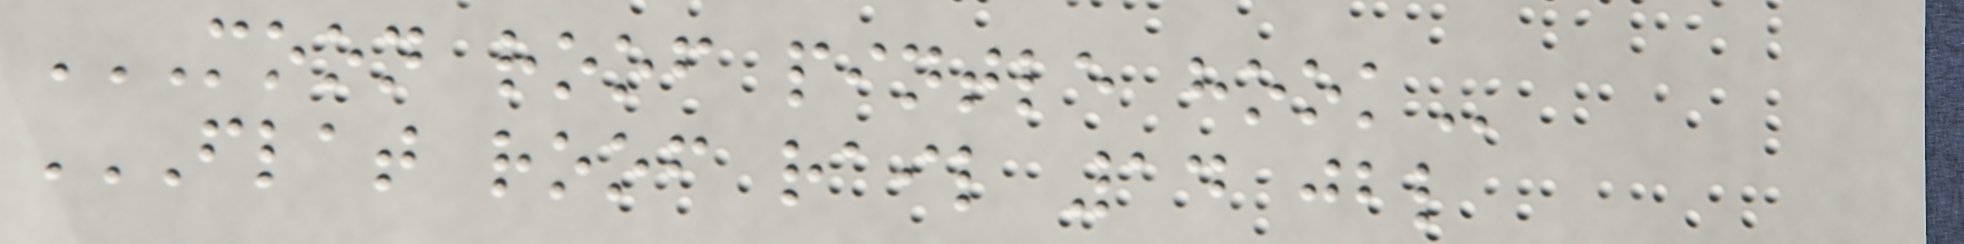MOON ROOF PINTLE HOOK
FLAT ROOF RAIL 14 JBL
